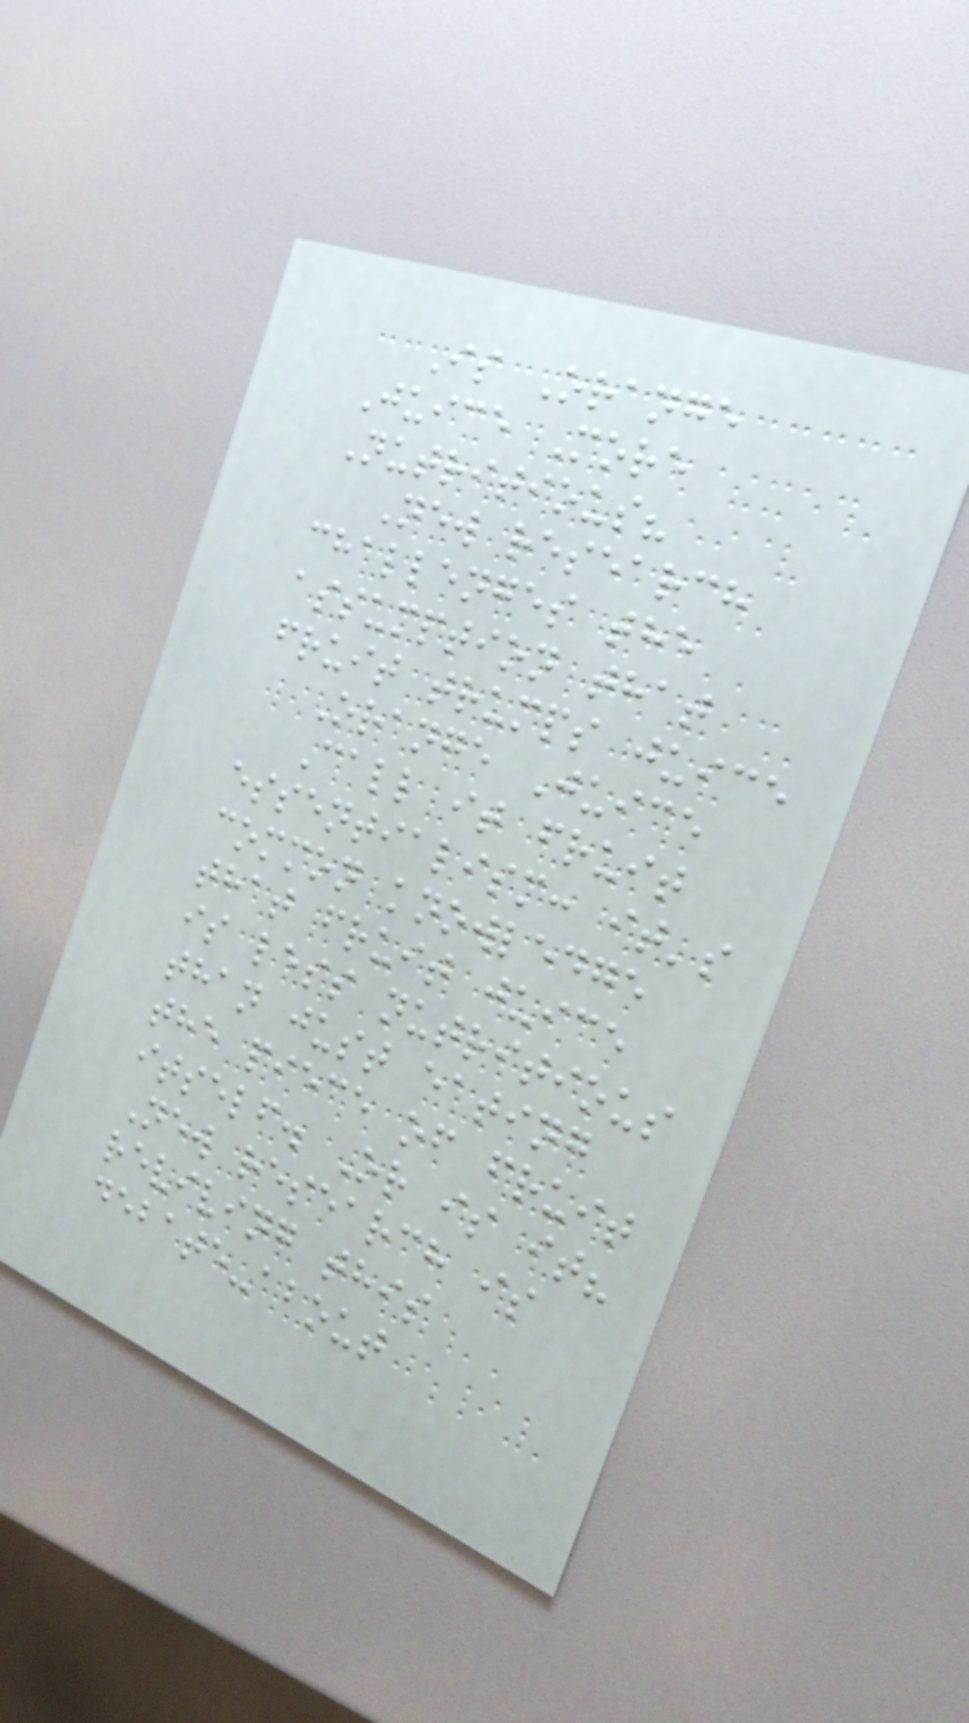Is Orange
Juice More
Nutritious?
New research
challenges the
assumption that
fruit trumps juice
Orange Juice
Call it fruit
essentialism: it's
common knowledge
that fruit juice
is less nutritious
than just eating
the piece of fruit
itself. Or is it?
New research is
reviving this
debate-about
